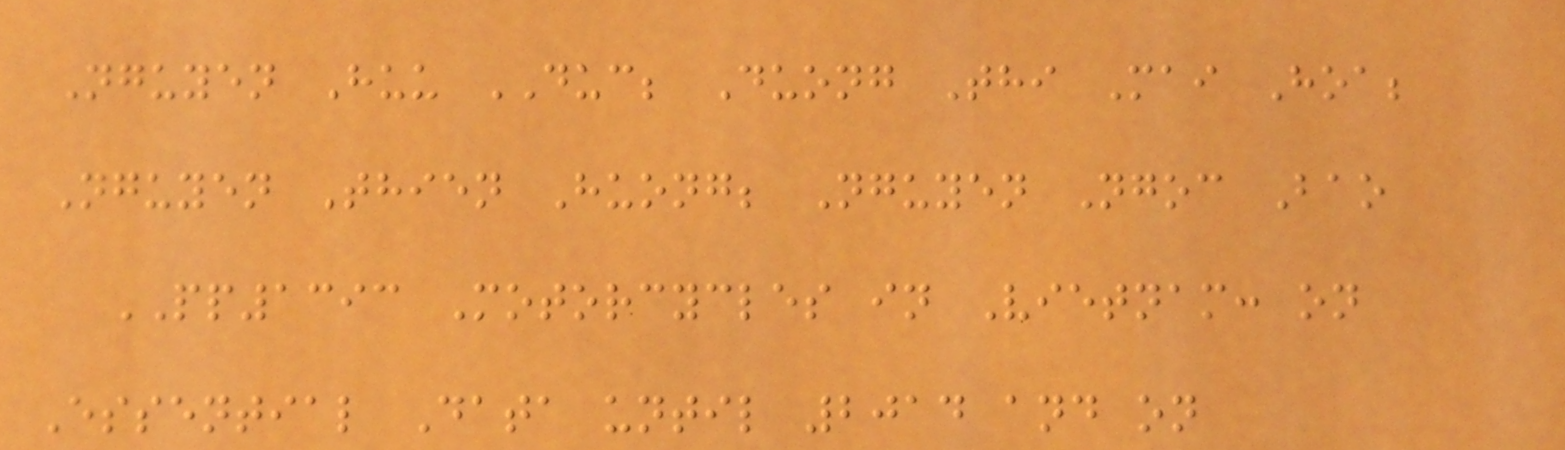Nguyen Huu DUC; Duong Thi Mai Hoa;
Nguyen Thien Huong; Nguyen Ngoc Bao
PP1393 Motorcycles in Vietnam: on
Essential Data until 2014 and on
